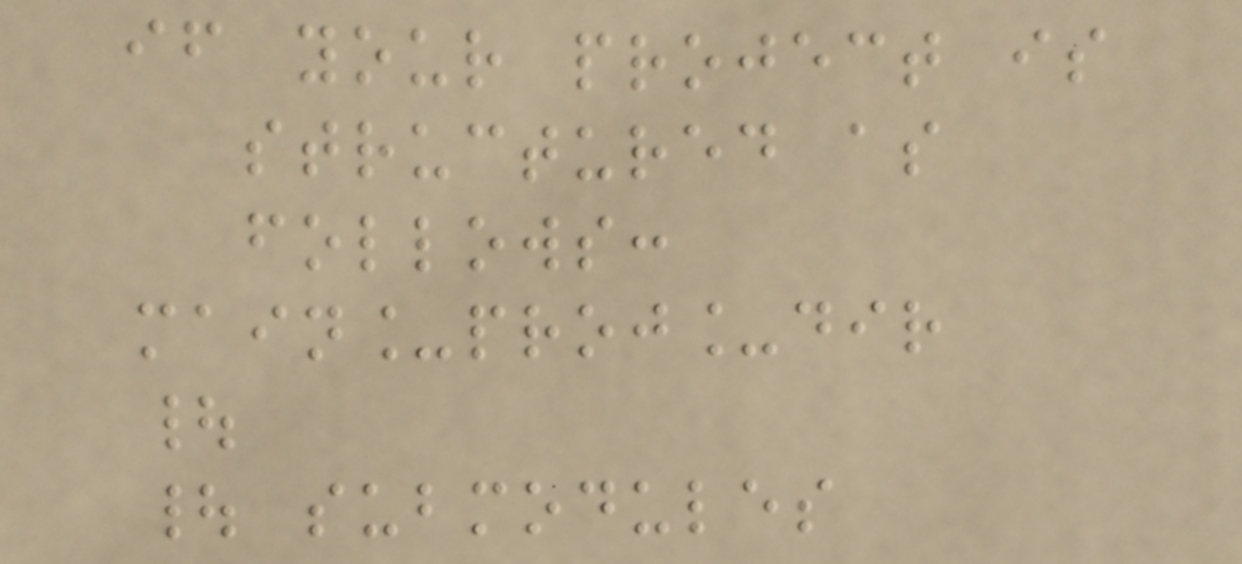if your project is
structured as
follows:
main_proj_dir
|
| submodules
